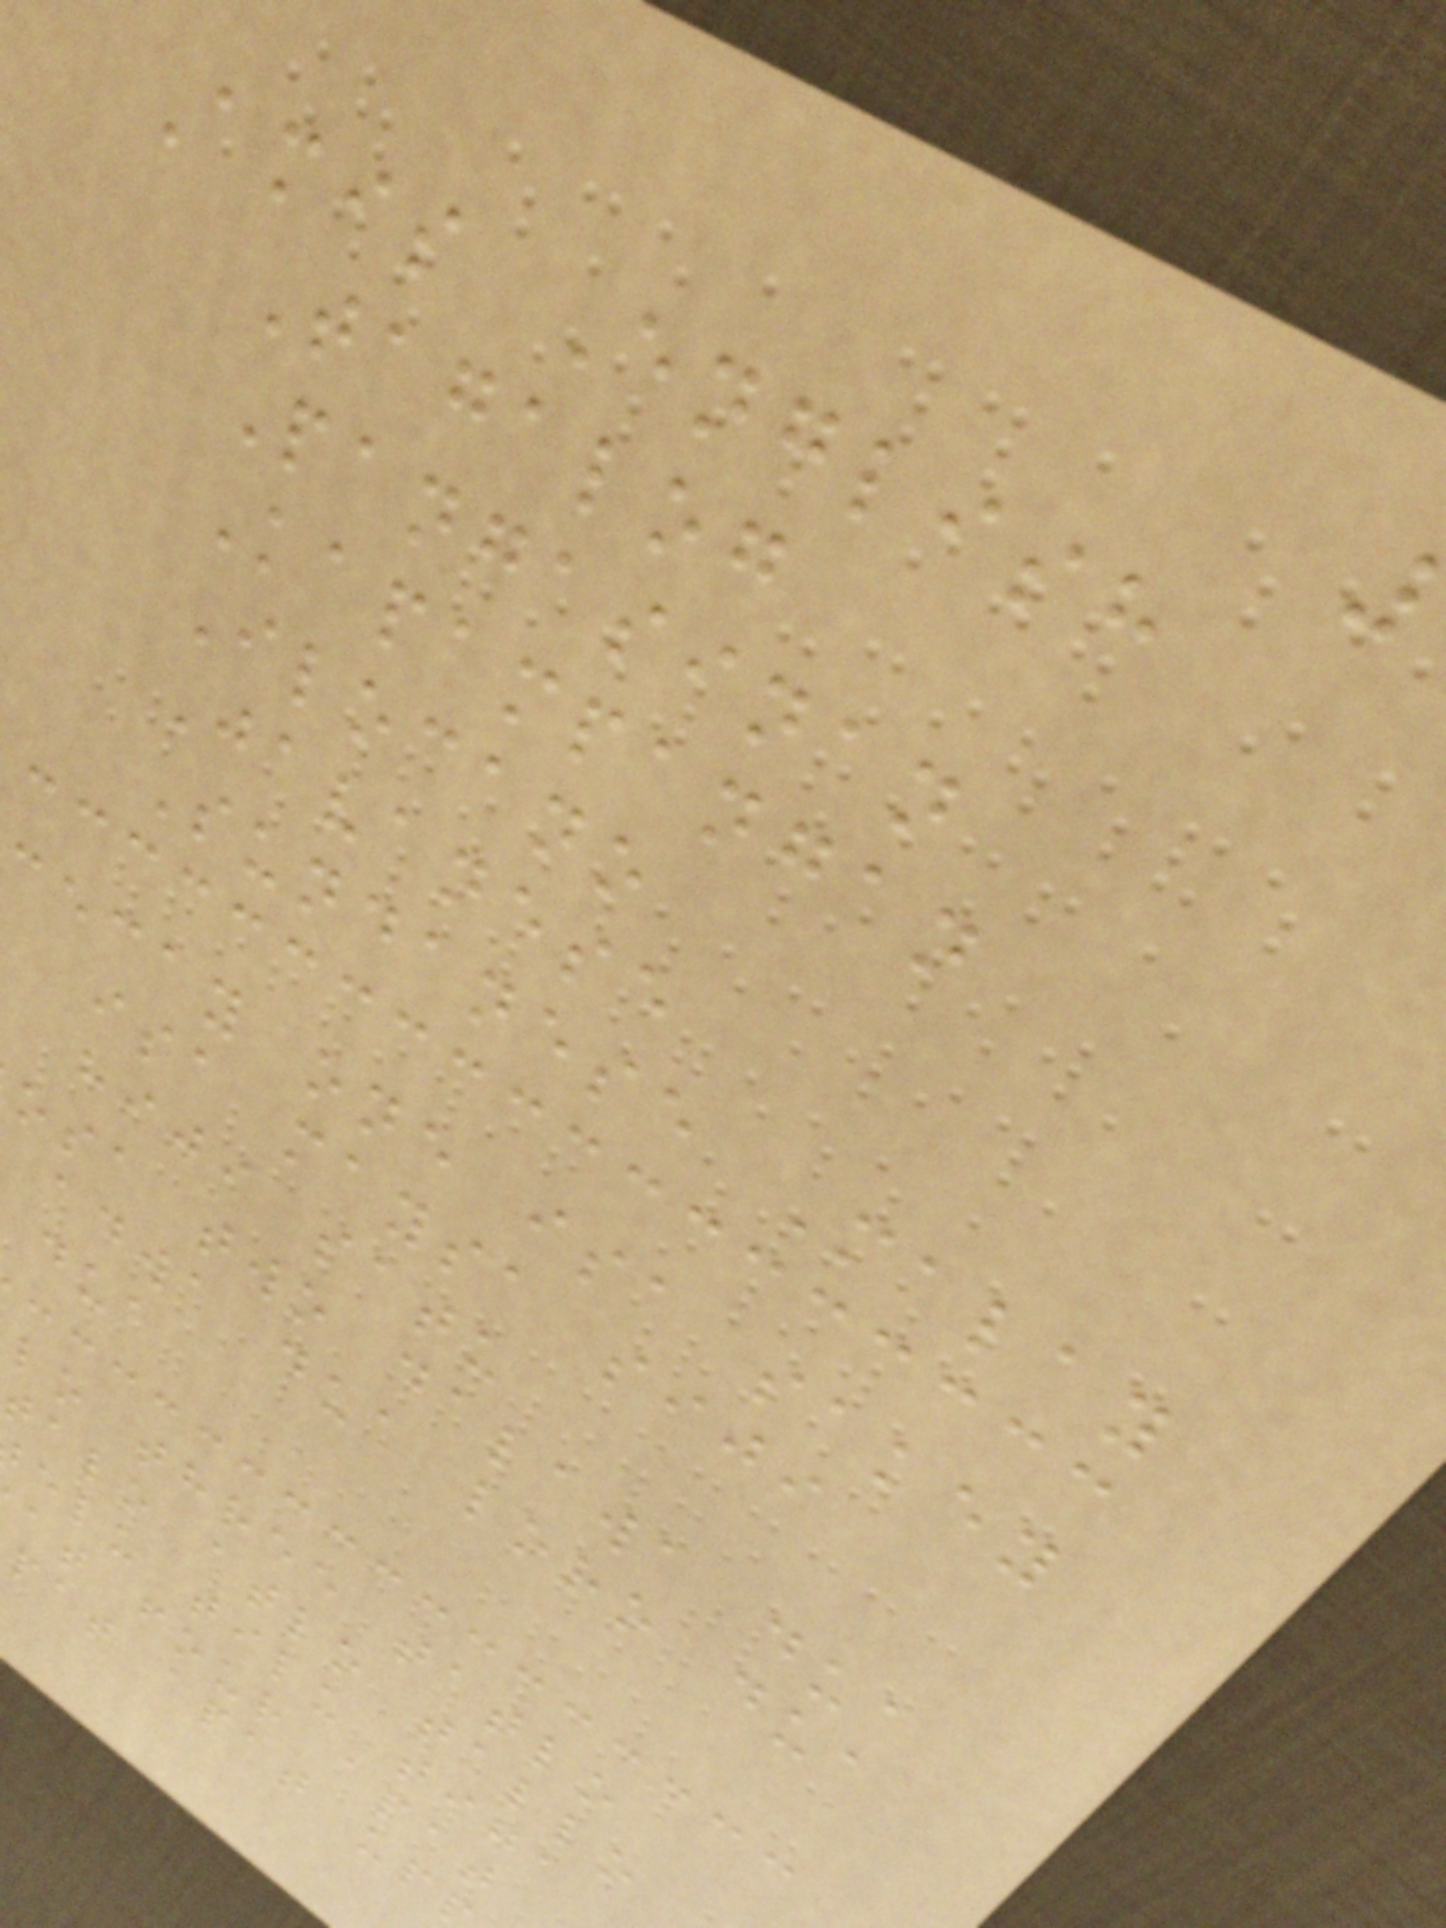Amis English
Tagalog
Pangasinan
Kapampangan
Ilocano
Javanese
Sundanese Malay
cecay one isa sakey
isa maysa siji
hiji satu
osa two dalawa dua
adwa dua loro dua
dua
lo three tatlo
talo atlo tallo
elu tilu tiga
at four apat
pat apat up
